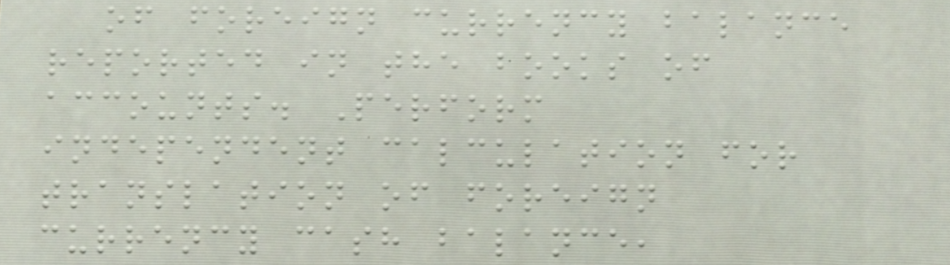of foreign currency balance
reported in the books of
accounts. Perform
independent calculation for
translation of foreign
currency cash balance,
